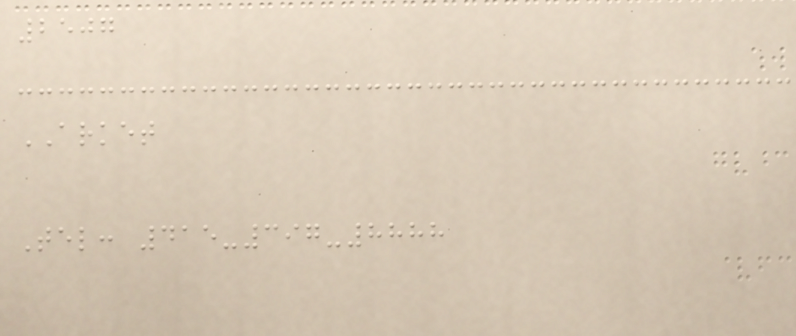2507
ARKET
Tel: 415-397-8888
